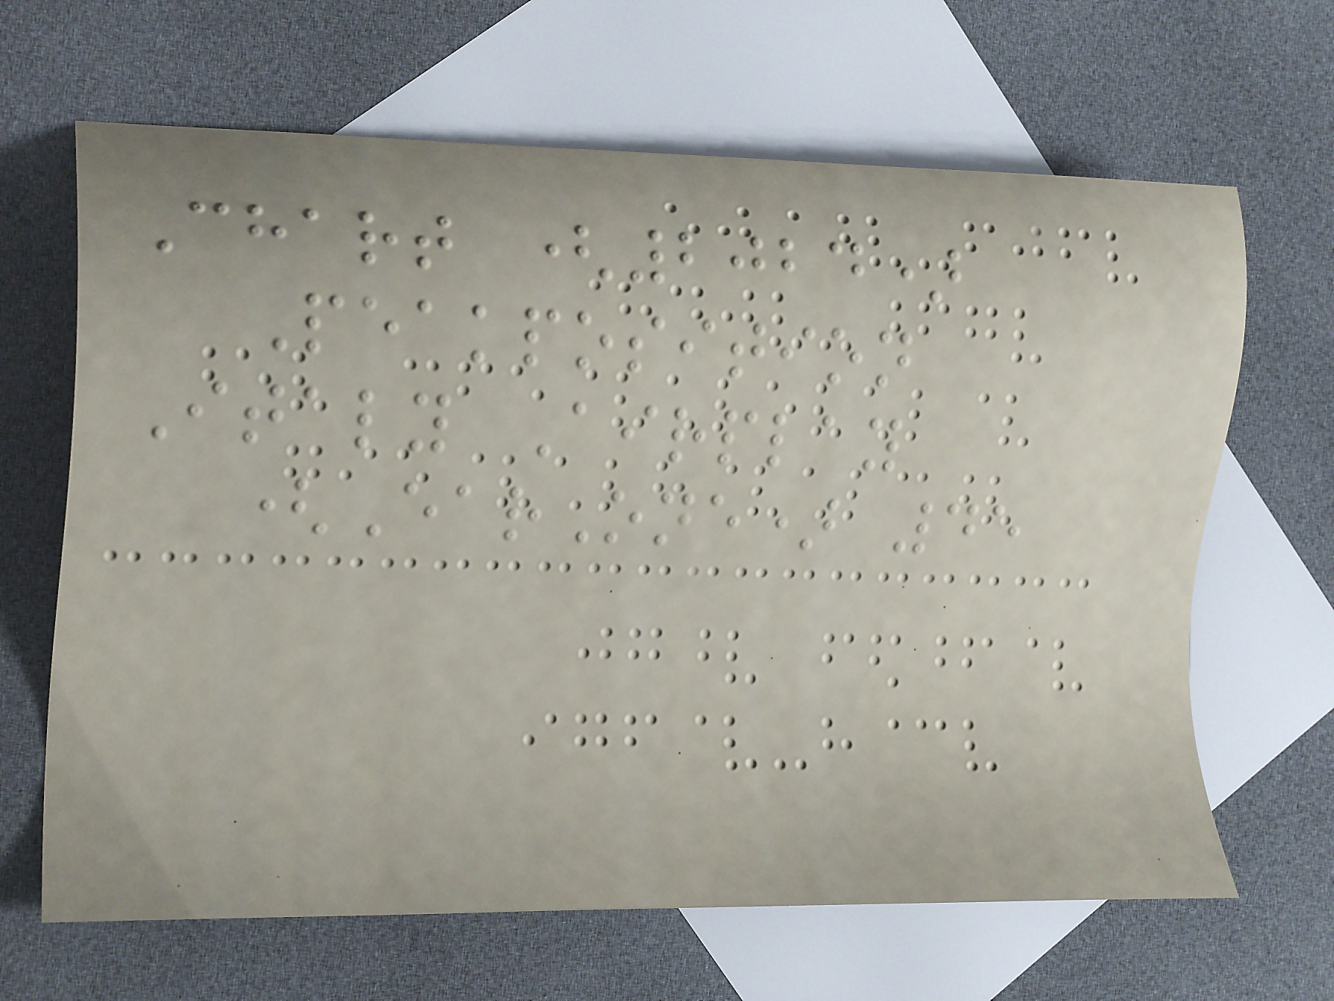Chart (2024)
Peakposition
Italy Airplay
(EarOne) 45
